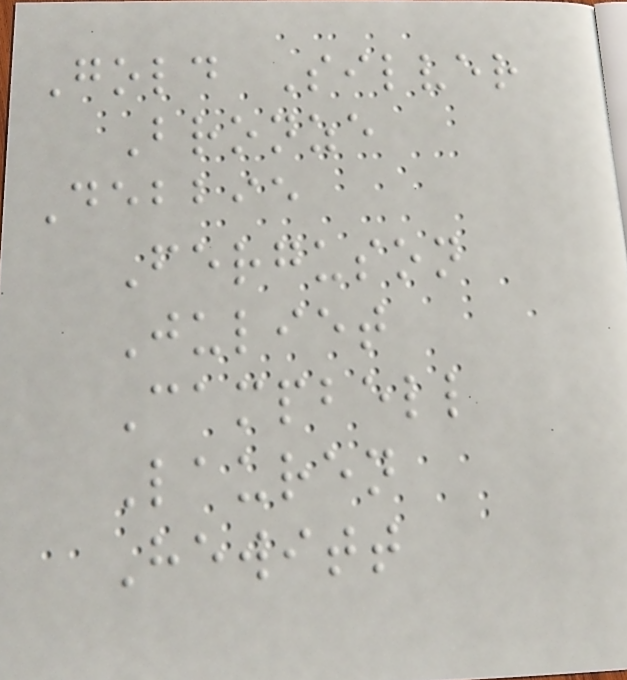Gold Silver
Bronze
Debbie
Ferguson
Juliet
Campbell
Lauren
Hewitt
